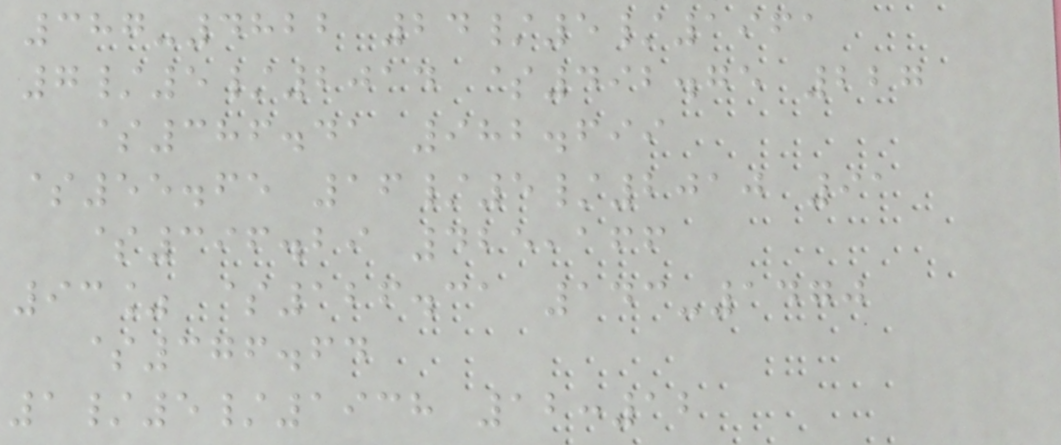387-4822 24/5/1961
7/5/2014 $492.75 227
$386.41 982.699
$55.65 16/5/2010 91
$396.29 425,166
93% $126.31 143-1470
$376.64
1/5/1938 12:12
